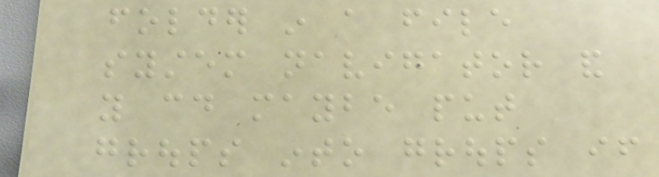folder in a file
system navigator and
you could maybe put
groups into groups if
